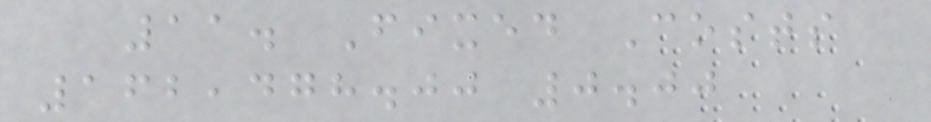11. Fixed Costs
162,478.00 0.00
